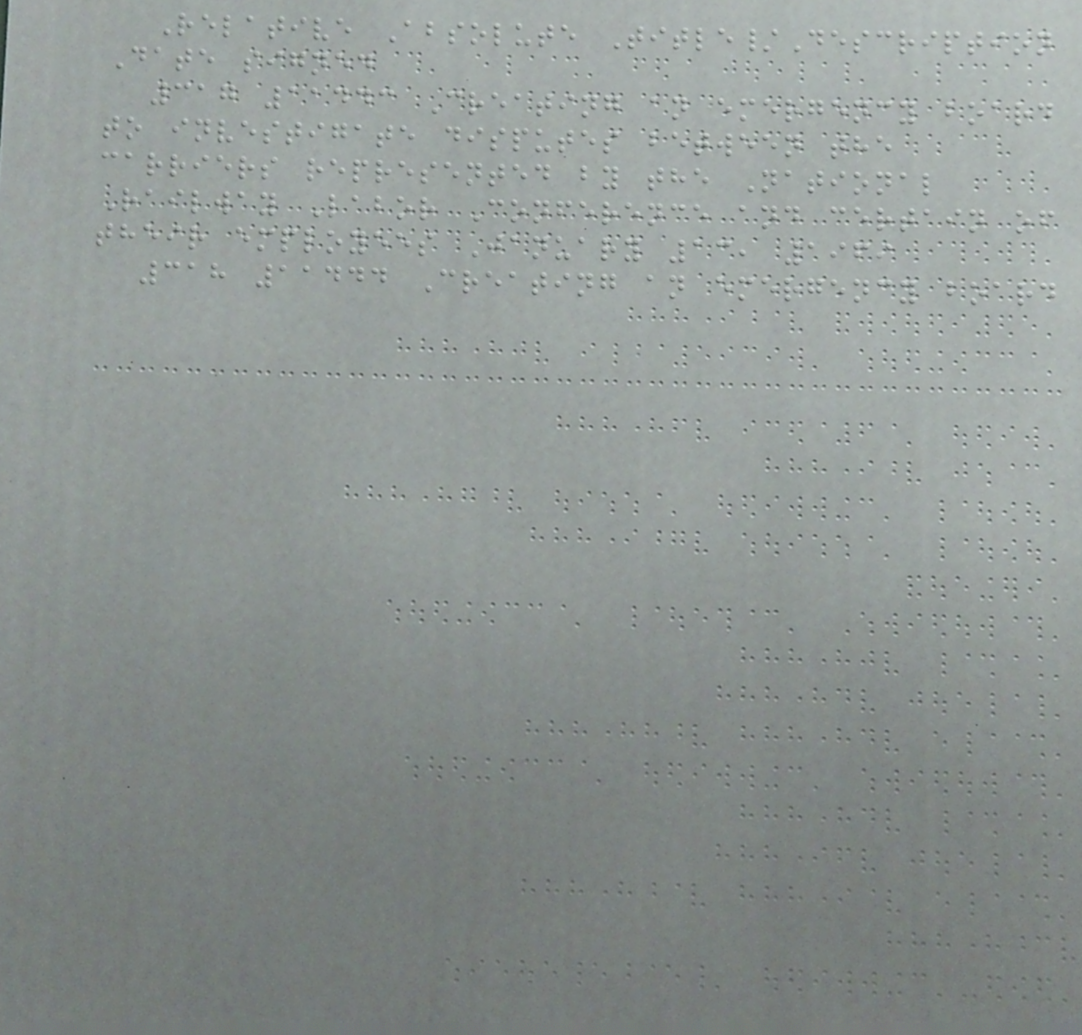Relative Absolute Title/Description
Date signed
317 11443 Creating an emergency board
to investigate disputes between the
carriers represented by the National
Railway Labor Conference and certain of
their employees January 13, 1969
318 11444 Creating an emergency board
